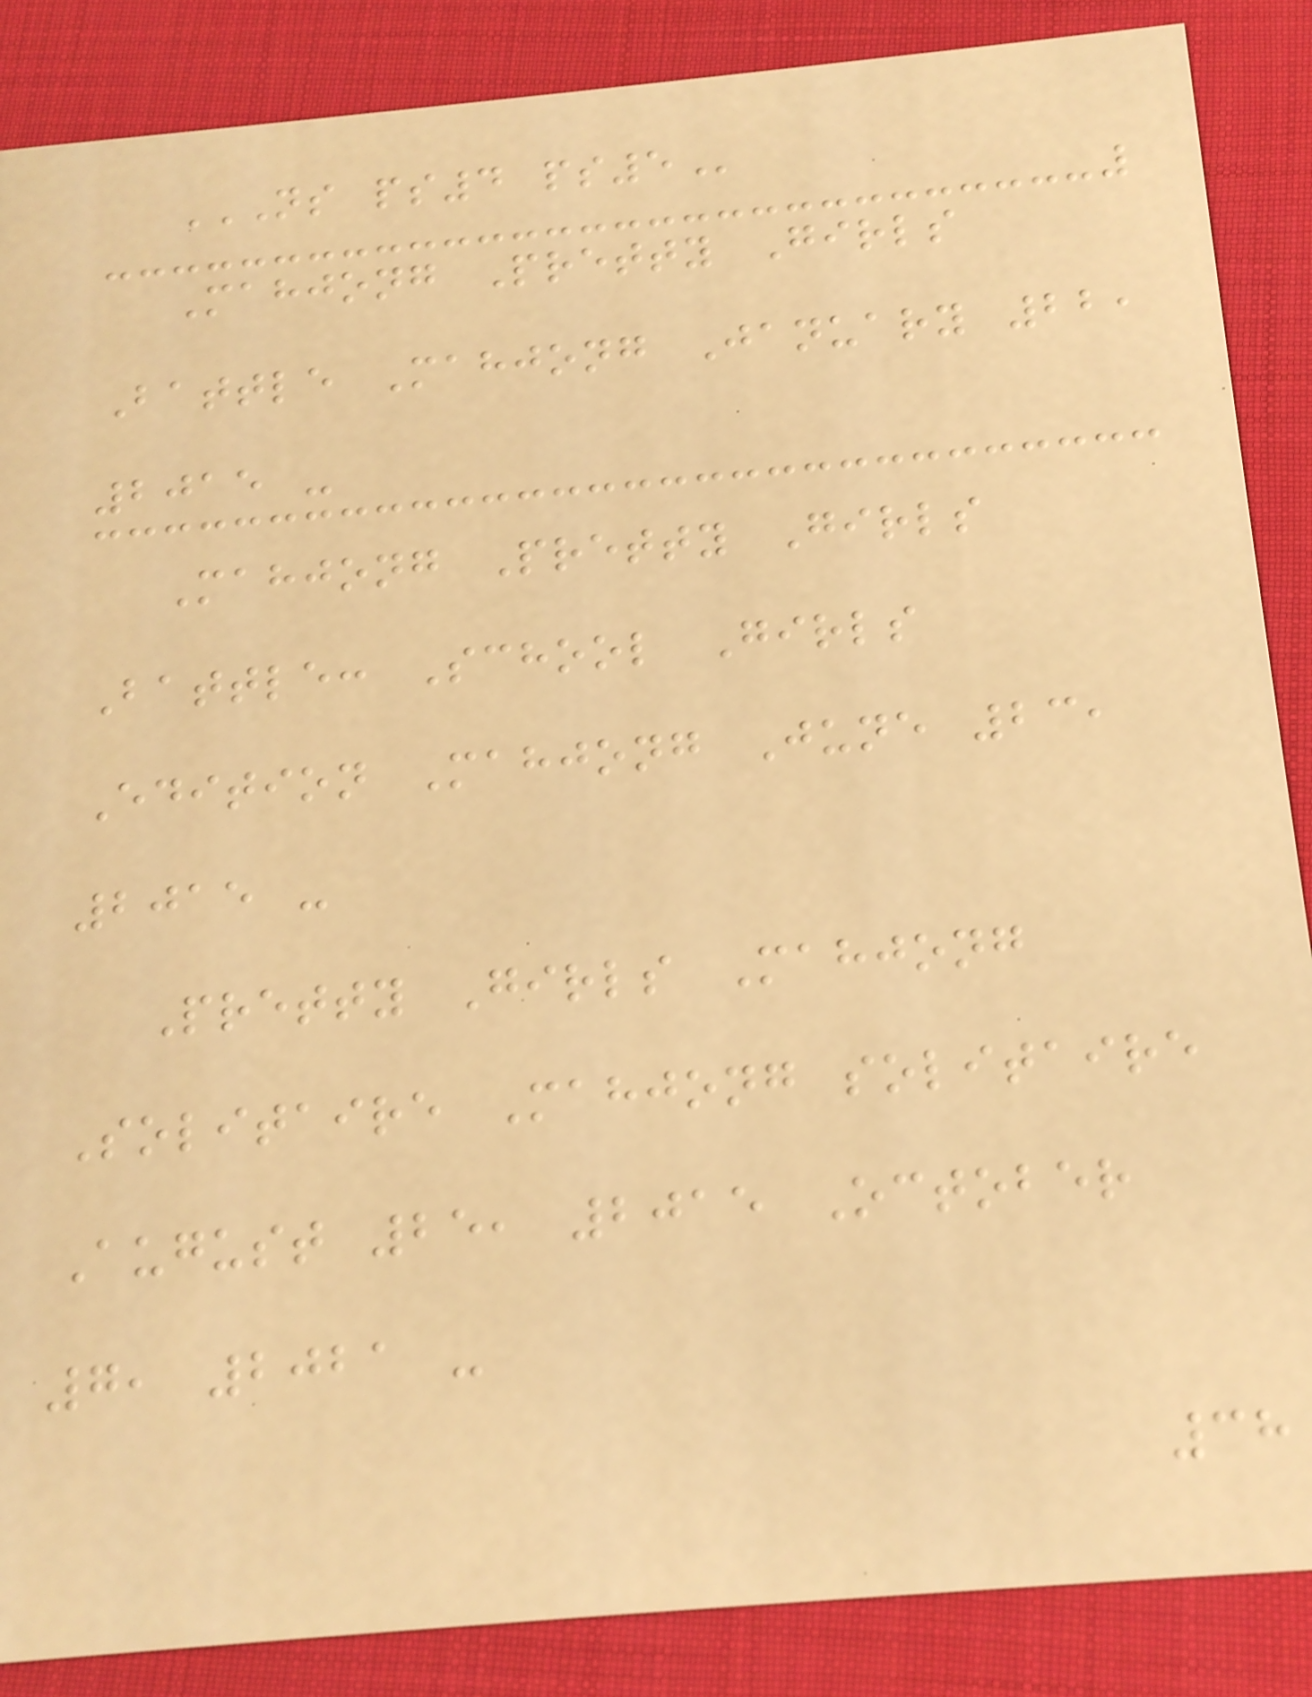NS PS4 PS5
Mahjong Pretty Girls
Battle Mahjong January 22,
2015 -
Mahjong Pretty Girls
Battle: School Girls
Edition Mahjong June 23,
2015 -
Pretty Girls Mahjong
Solitaire Mahjong solitaire
August 25, 2015 October
7, 2021 -
38
